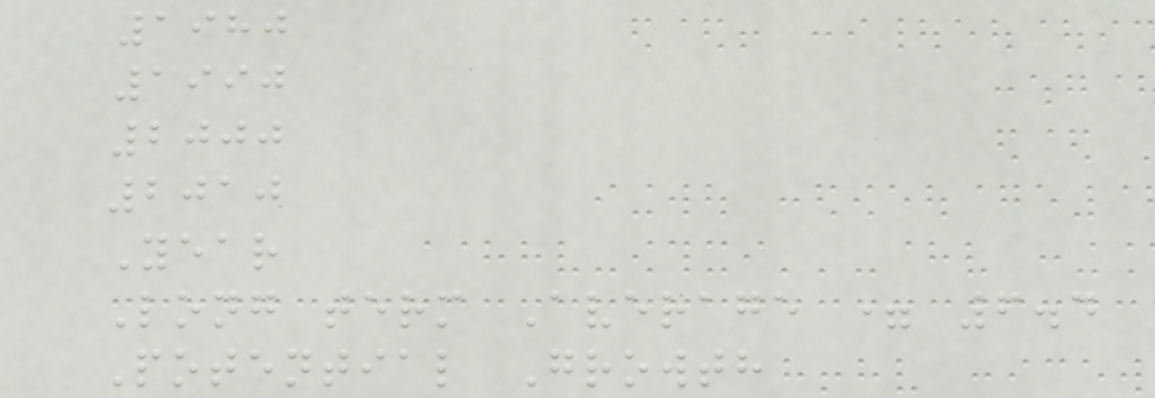1980
1990
2000
2010
Year
Long term Average = 6.4
Potential Growth
